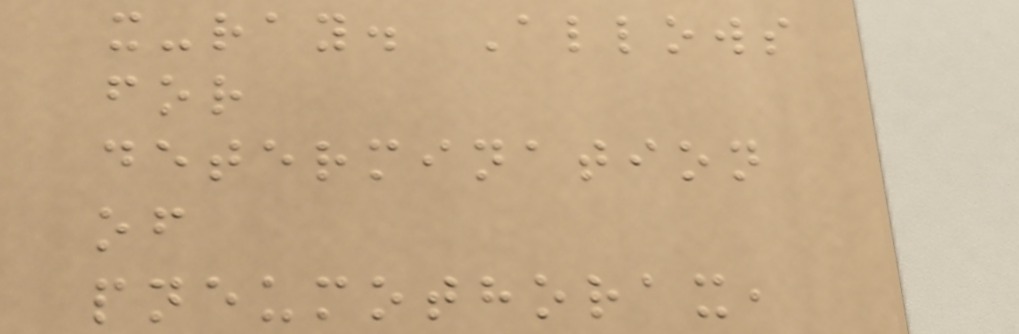x-ray. Allows
for
determination
of
pneumothorax,
